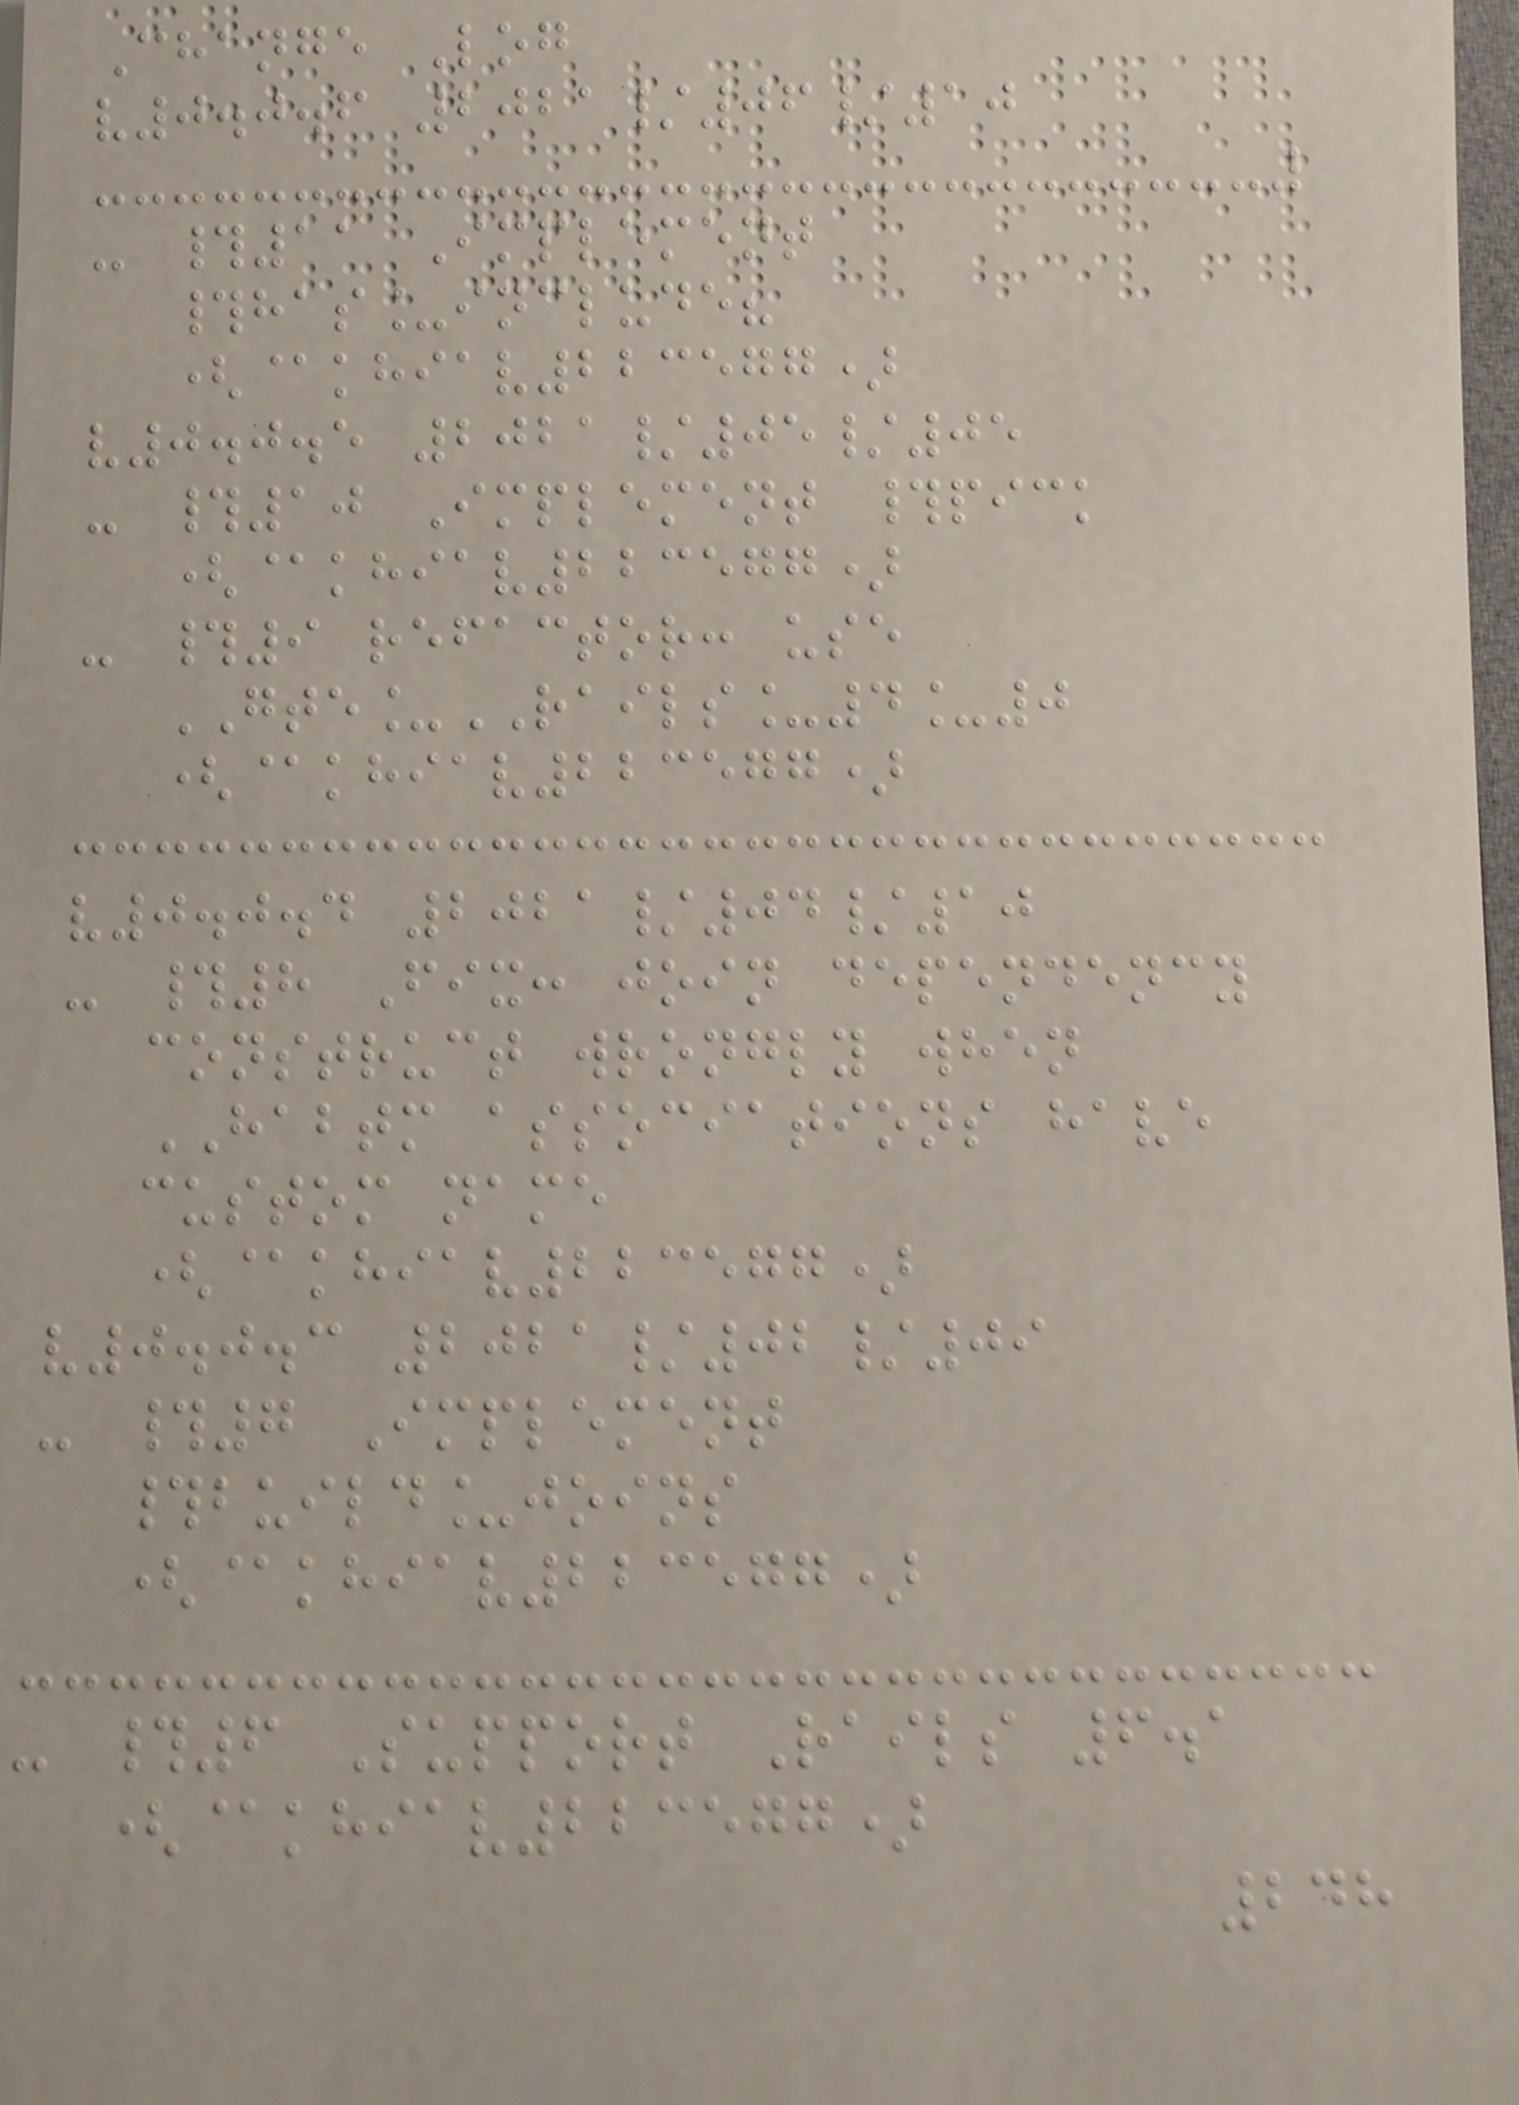Change Log
v0.0.6 2021/06/10
- #11 Implement
#has_include?
(@khiav223577)
v0.0.5 2021/05/05
- #10 Implement #pick
(@khiav223577)
- #9 refactor: use
GTE_RAILS_4_0
(@khiav223577)
v0.0.4 2021/04/10
- #8 Fix: join dependency
construct wrongly when
HABTM associations have
custom name
(@khiav223577)
v0.0.3 2021/02/09
- #7 Implement
#build_joins
(@khiav223577)
- #6 Support Rails 6.1
(@khiav223577)
248
